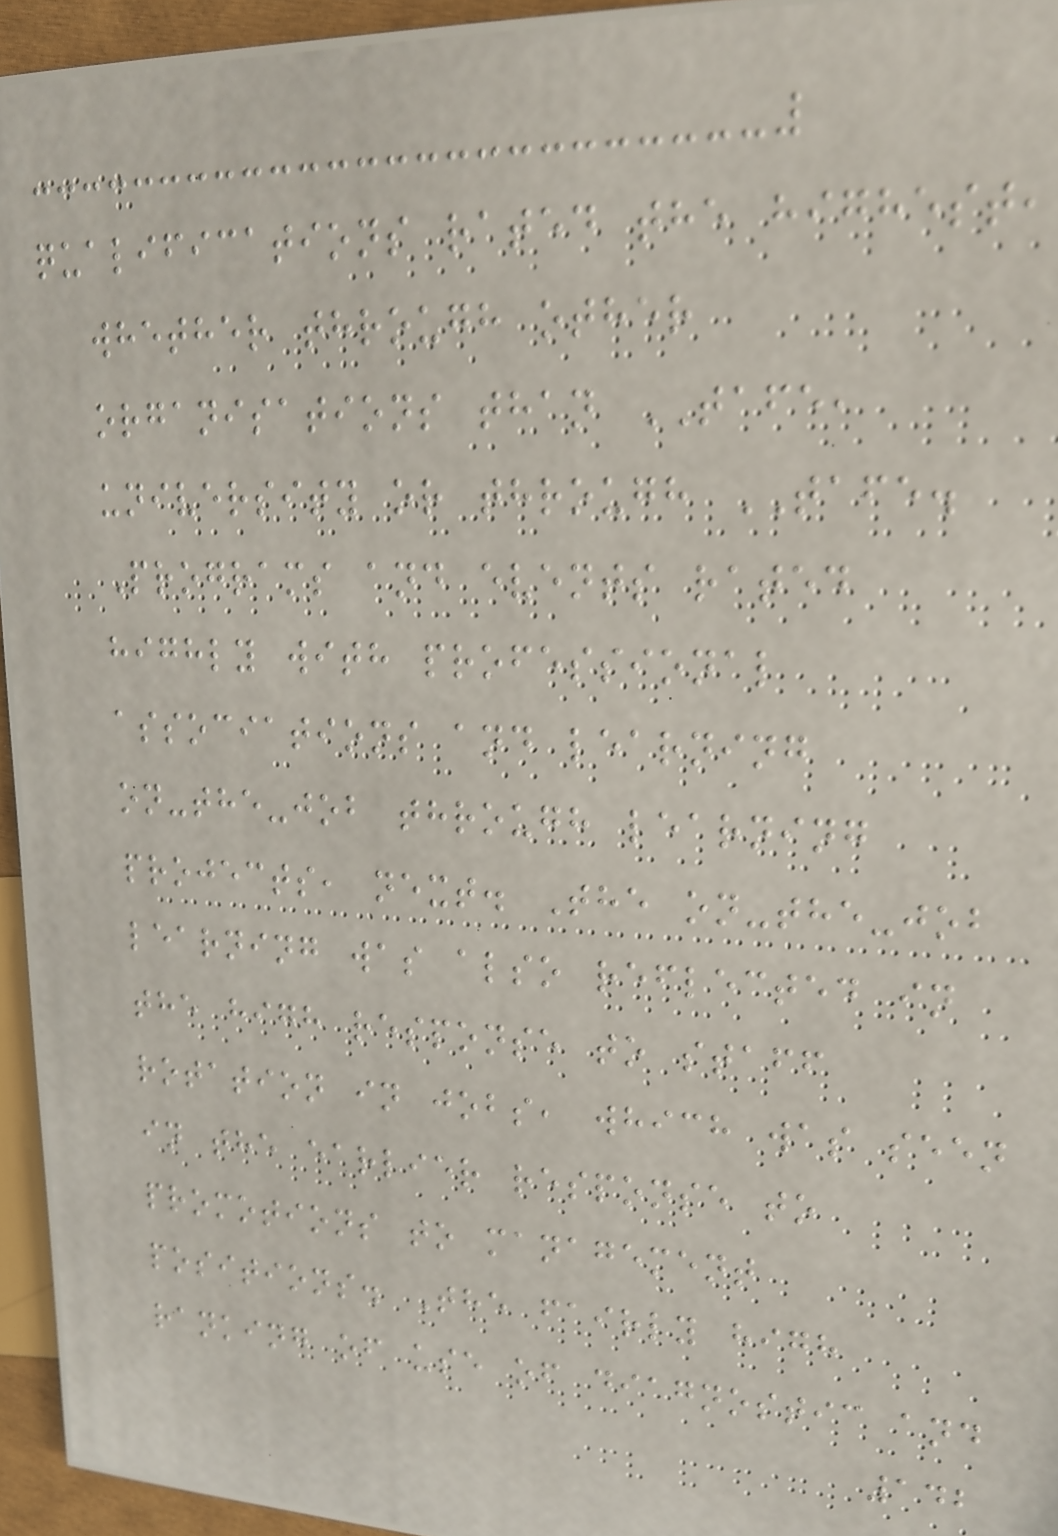qualifications rated the highest,
whether through other
organisations than TAFE,
university or through TAFE.
Programs and events rated
highly with professional
associations and learning
on-the-job through learning
projects, next. The on-the-job
learning was also reflected in
the high response to staff
rotation in jobs, which was seen
in the earlier response to
promotions to management
positions. The fairly high
ranking of use of diagnostic and
142
